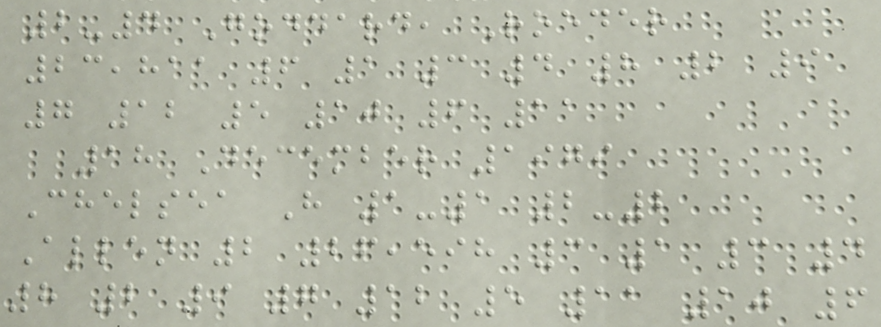2-4 Goddard, Roeder
23,811 6 1 3 4 8 2 9
7 12 5 10 6 11
18 December 1979
Chelsea H 1-1 2-2
Allen 2 26,598 3 1 3 4
8 2 9 7 12 5 11 10 6
